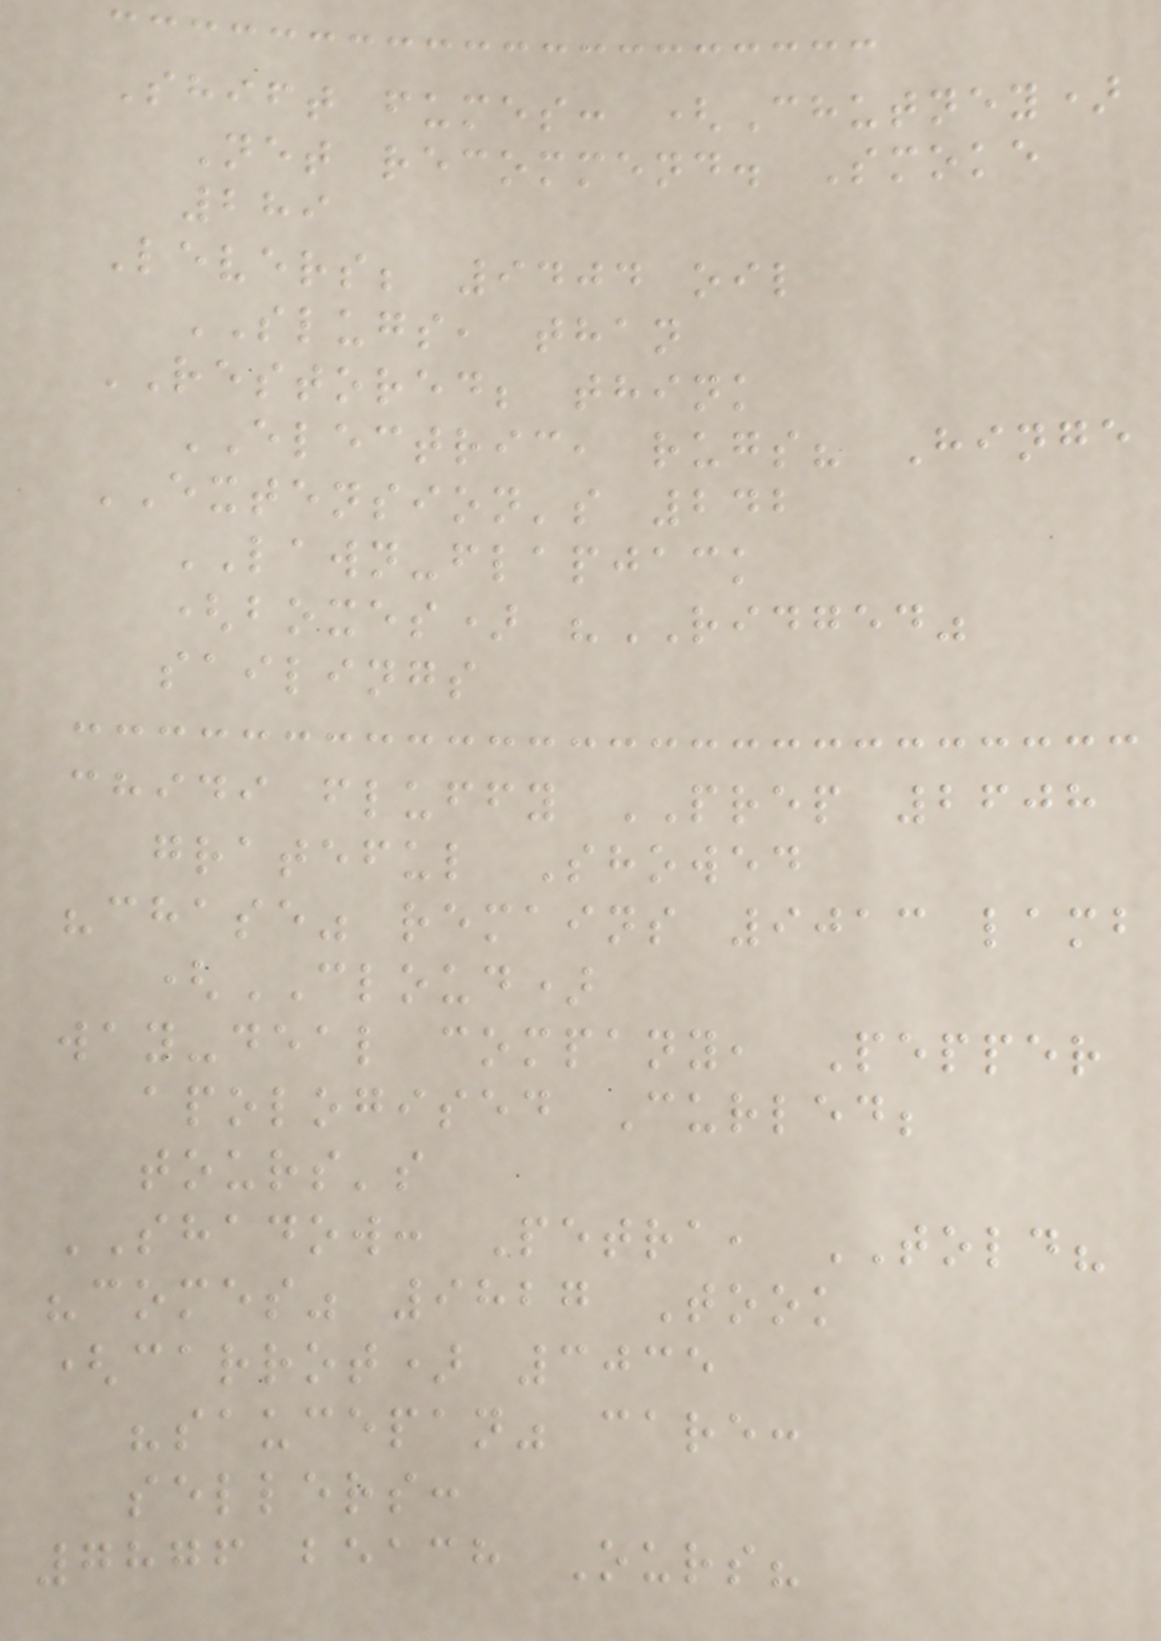Shift fumes: (Chutney)
Net recommend. Smoke
289
Levers; 9404 oil
SLUGS, than
RESTORED; think
ELECTRIC, rugs? Hinge
EXTENSION's 242
LAWN-flapjack
(boxes) "RIDGED"
sailings
chidi fluffy PREP 2608
grateful Showed
"chase" remains 9013 lamb
(CLOUD)
way-deal company, Pepper
apologised Curled;
tours's
SHADOW: Petra, TOLD?
"comes" 9827 Took
(carrot) 3035
"saucepan" care:
sellers:
7876 beach Ours?
